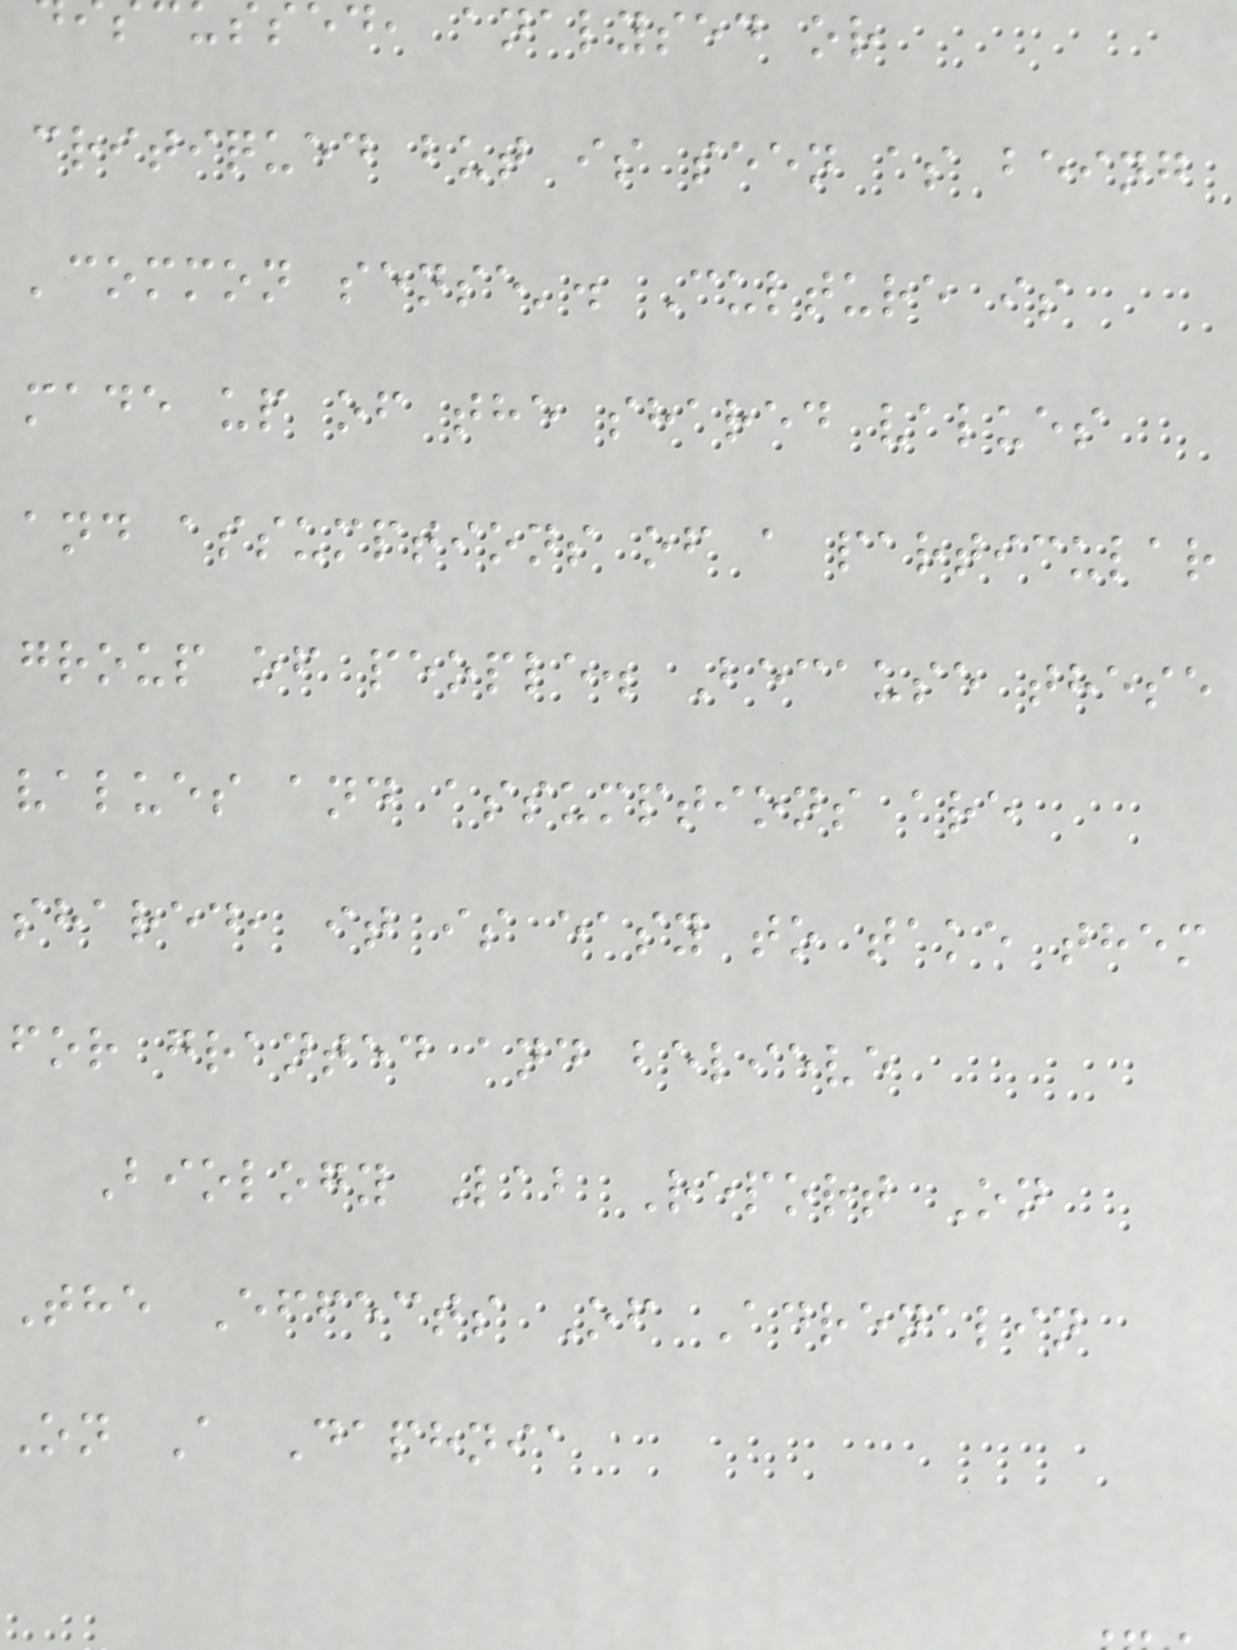sed, analysed or
critiqued but is seen as being
'common sense'. Culture is
made up of the shared values
and assumptions of a particular
group of people. Because these
values and assumptions are
shared, it is easy to take them
for granted and believe
Biology Lab Report On
The Effects Of Adrenalin
On A Daphnia
